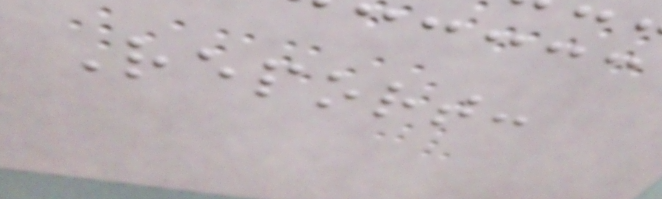Report:
